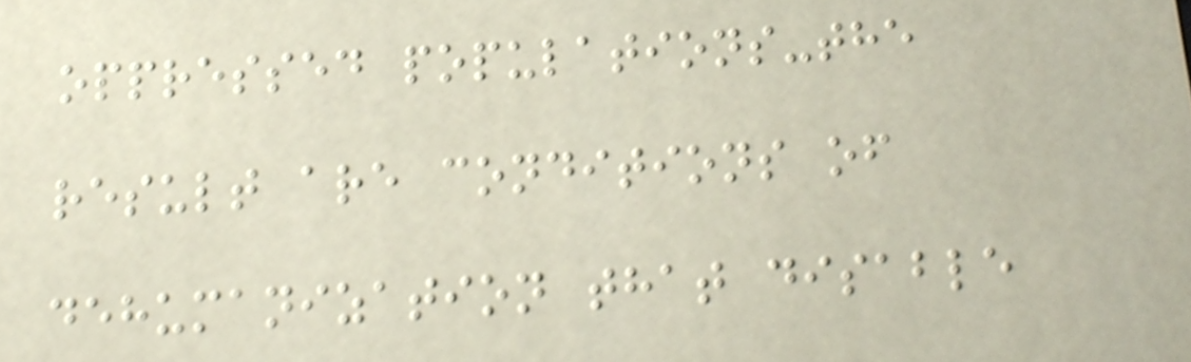oppressed populations-the
result are conditions of
dehumanization that disable
